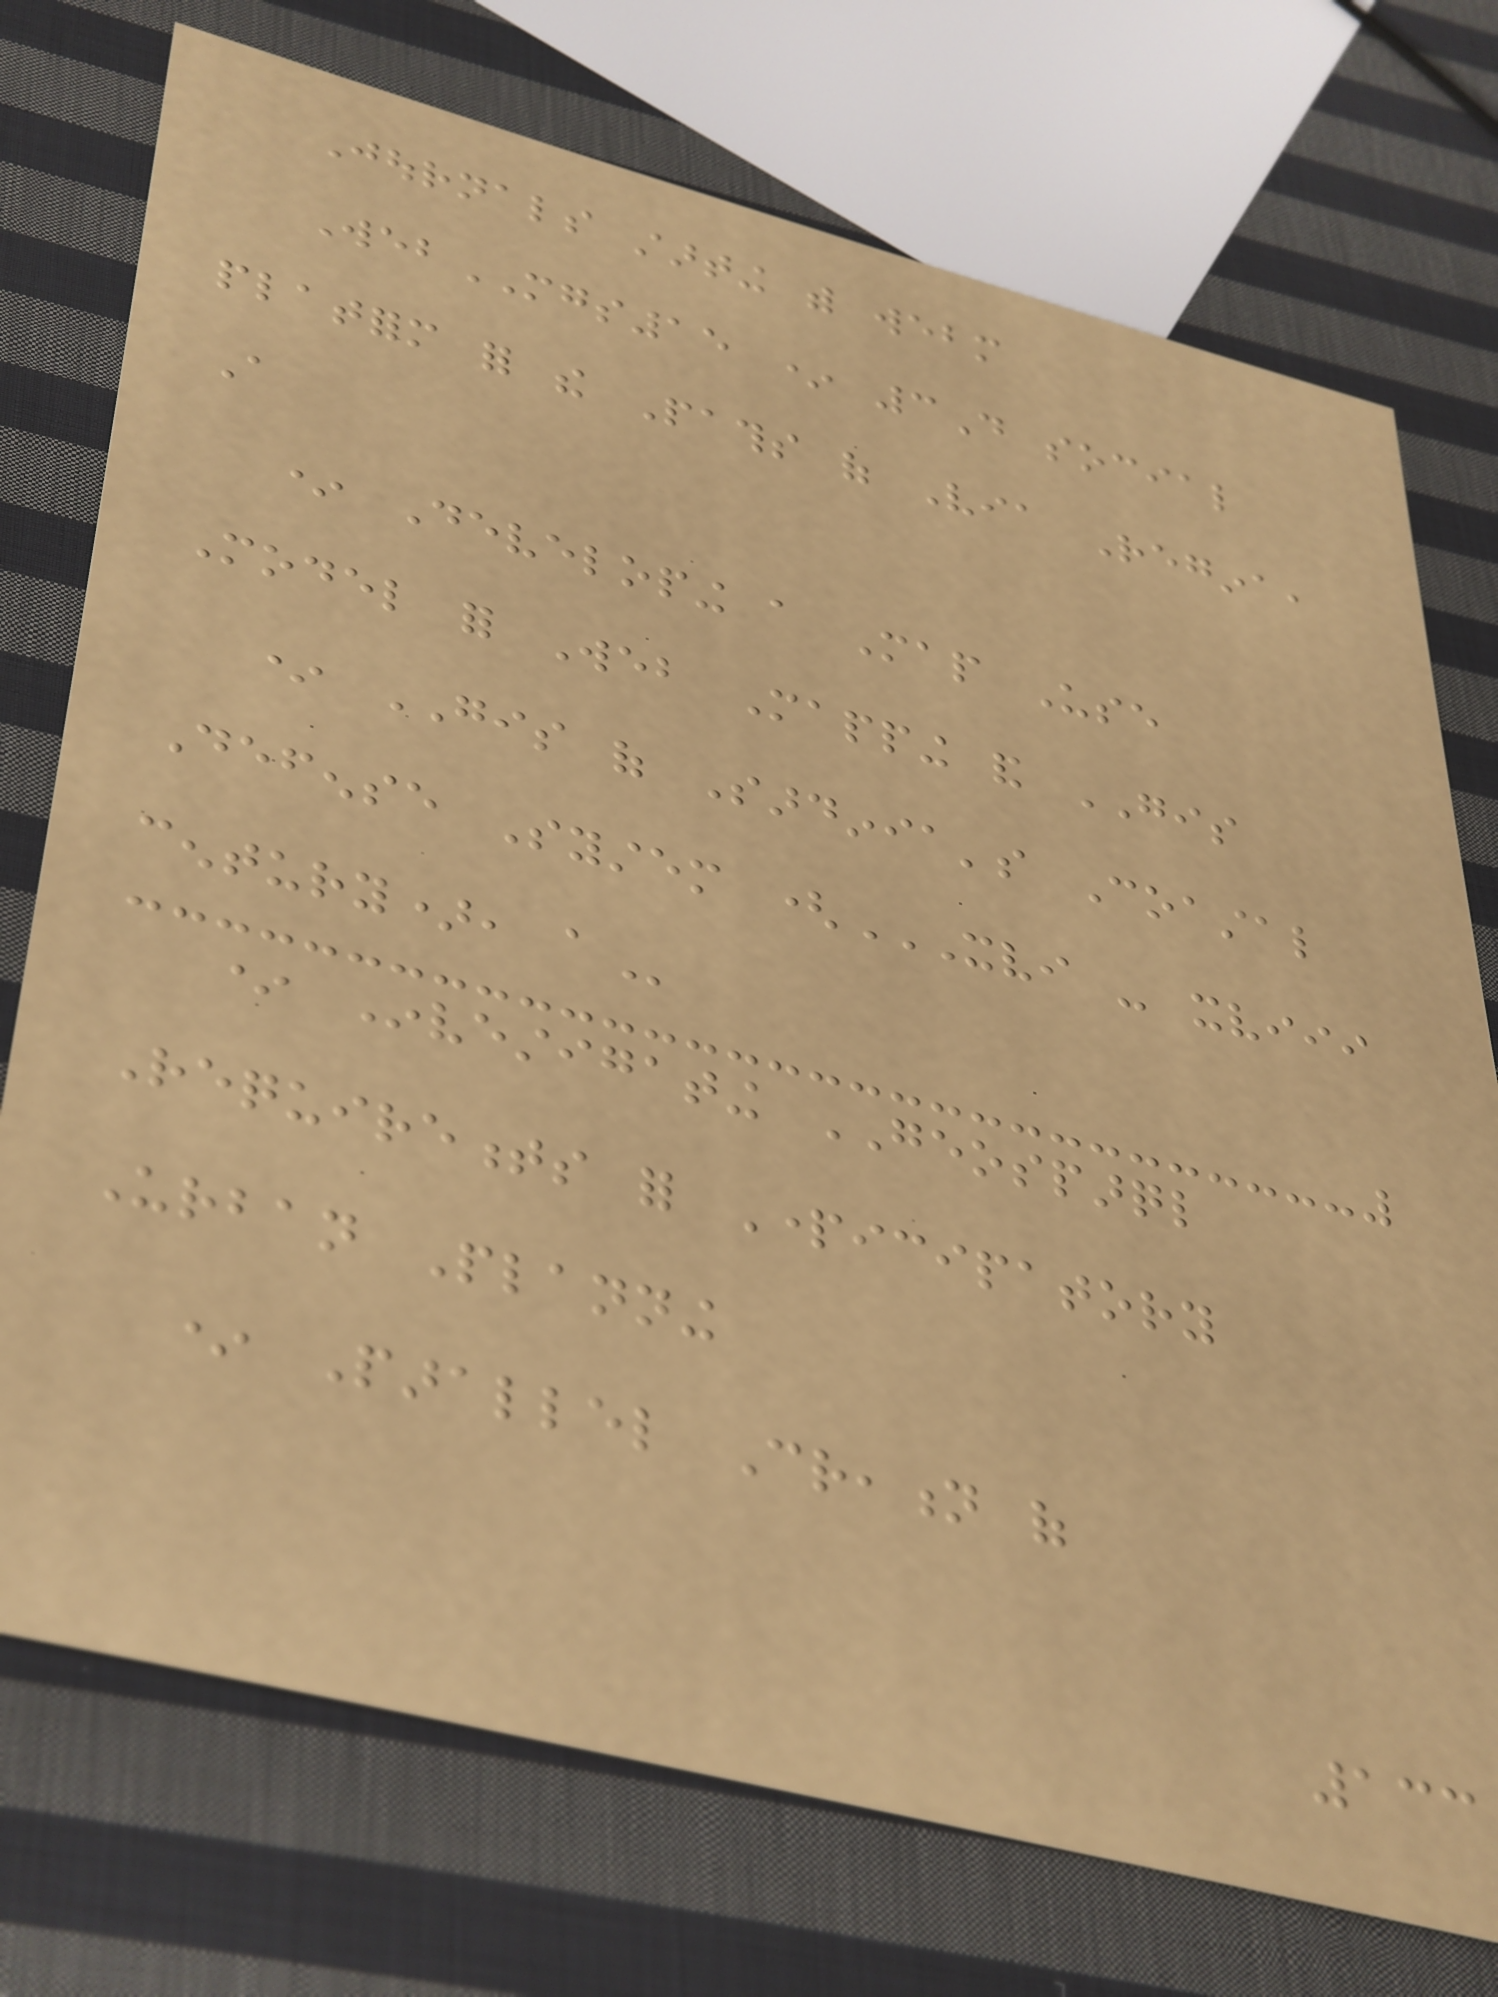Journals starting with webm
WebMGS15 * 3D social
platform for the Paths of Via Regina,
A
* Developing a Map Use
Model for Web Mapping and GIS
* GIS of Sardinia's Coastal
Defense System (XVI - XVIII
CENTURY), A
* Investigating GEOSPARQL
Requirements for Participatory
Urban Planning
* Parallel Creation of
133
